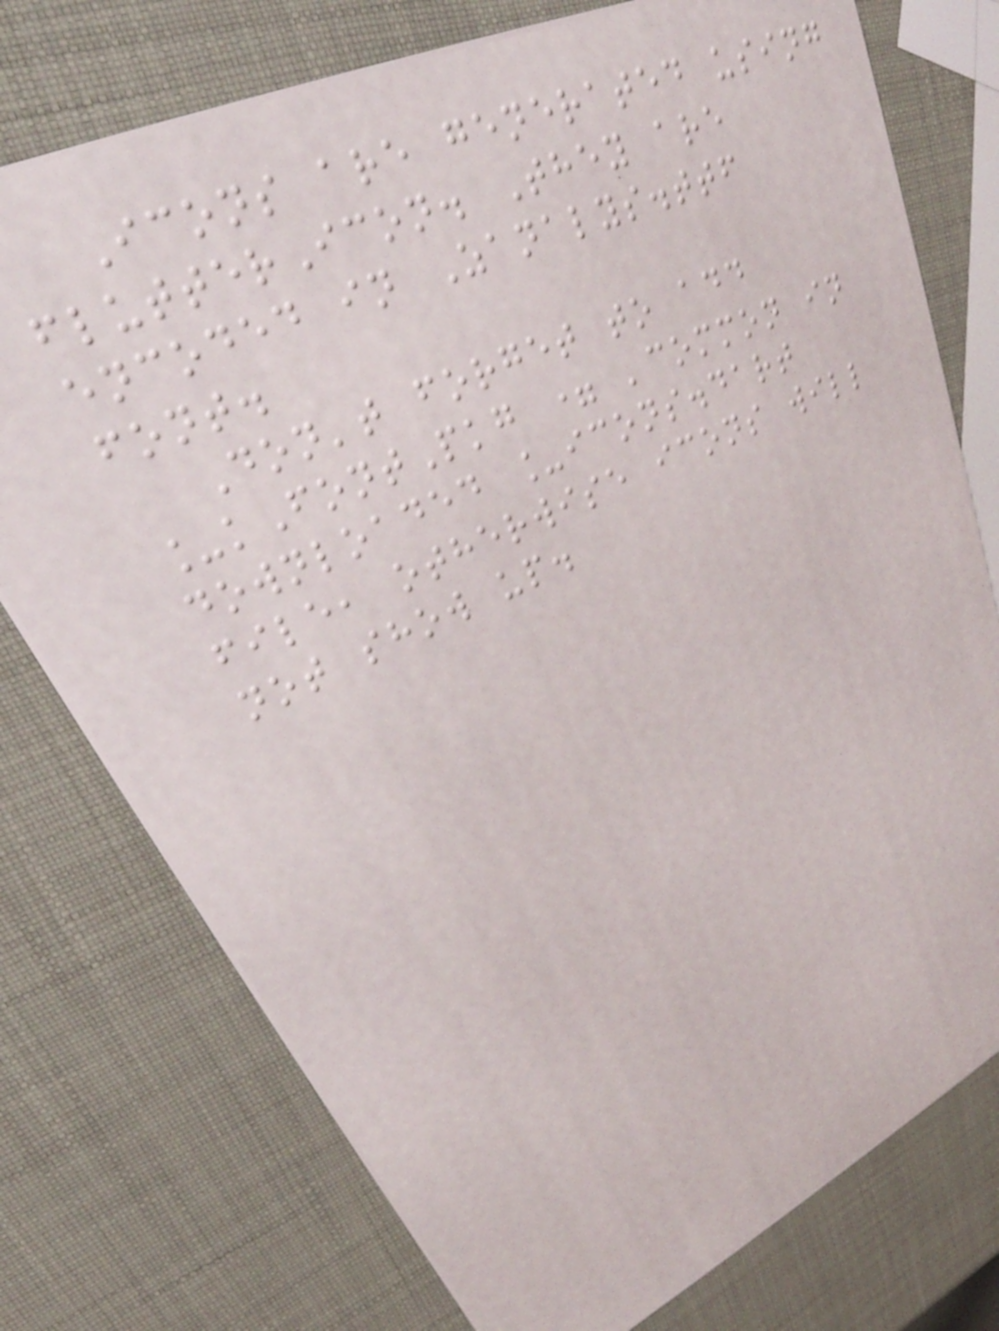Icons are generated using
flutterIcon. They are
encoded in Zanalys.ttf
font.
Don't forget to add
_kFontPkg = 'common in
downloaded _icons.dart
file, otherwise icons will
not show up.
